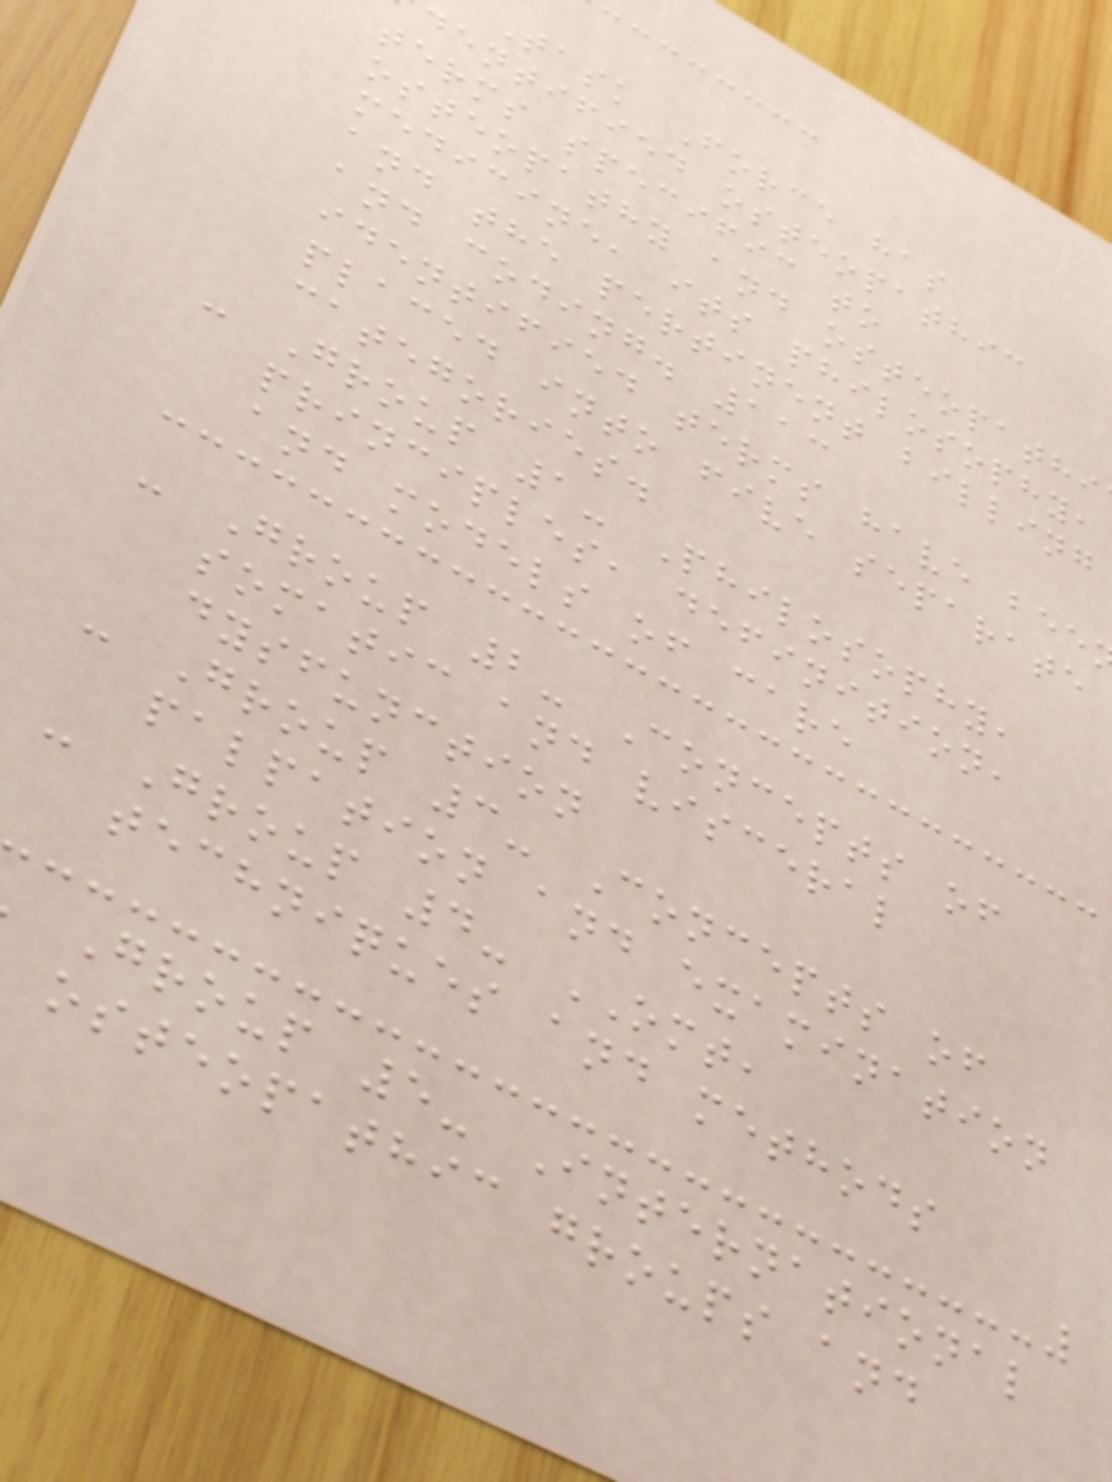Task Force has
dentified osteopathic
terms specific to
osteopathy and osteopathi
medicine, its philosophy,
and the pertinent billing
and coding. 113
identified terms have bee
placed into five separate
categories.
- Group 1- Philosophy,
principles, definition,
and models of care
- Group 2- Concepts of
somatic and visceral
dysfunction
- Group 3- Concepts of
palpation and examination
- Group 4- OMT,
techniques and methods
Group 5- International
osteopathic groups and
